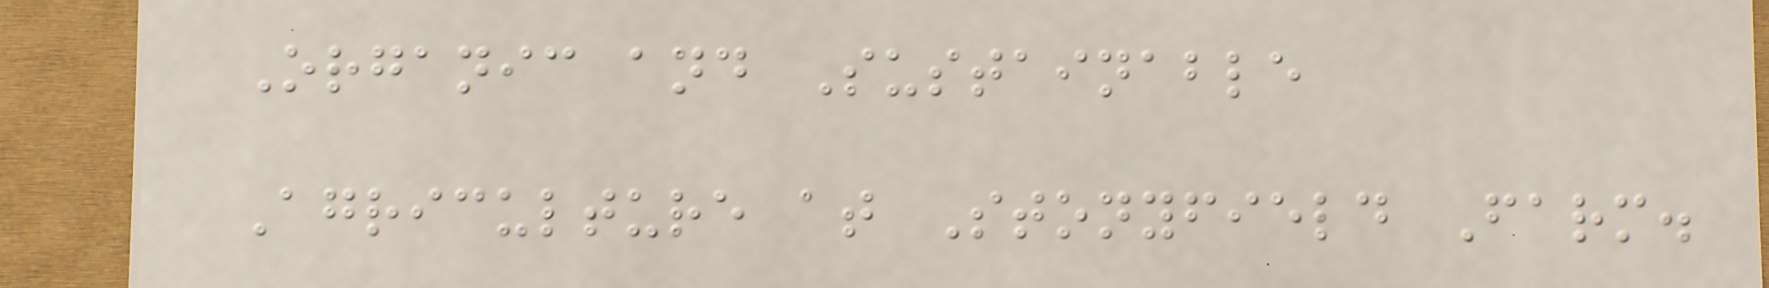Organic and Sustainable
Agriculture at Stonyfield Farm.
